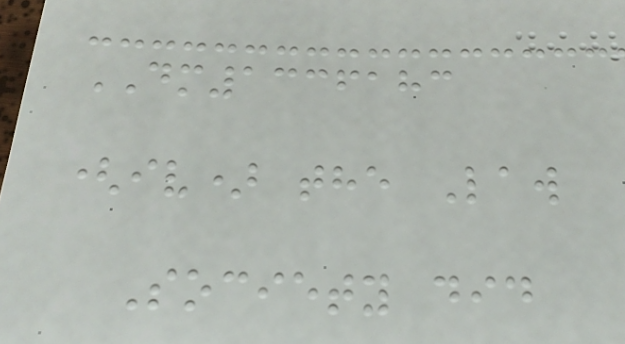DM1336183
(iv) the Law
Society did
